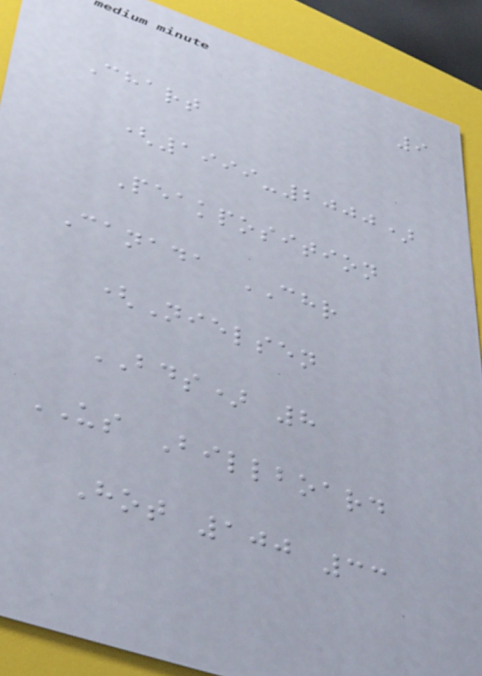9
Chart
(1999-2000)
Peakposition
Canada CHR
(Nielsen
BDS) 8
US Billboard
Hot 100 33
